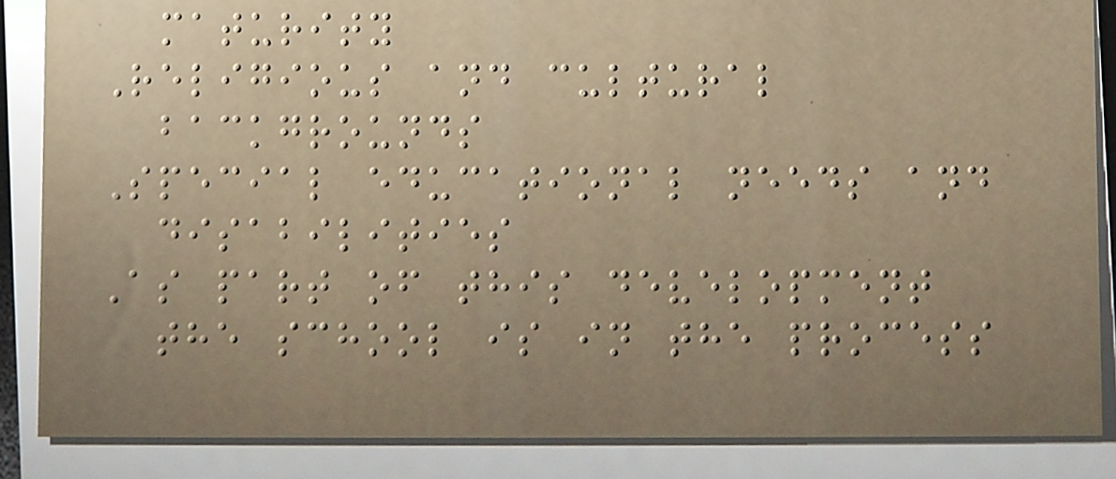maturity
Religious and cultural
backgrounds
Special educational needs and
disabilities
As part of this development
the school is in the process
